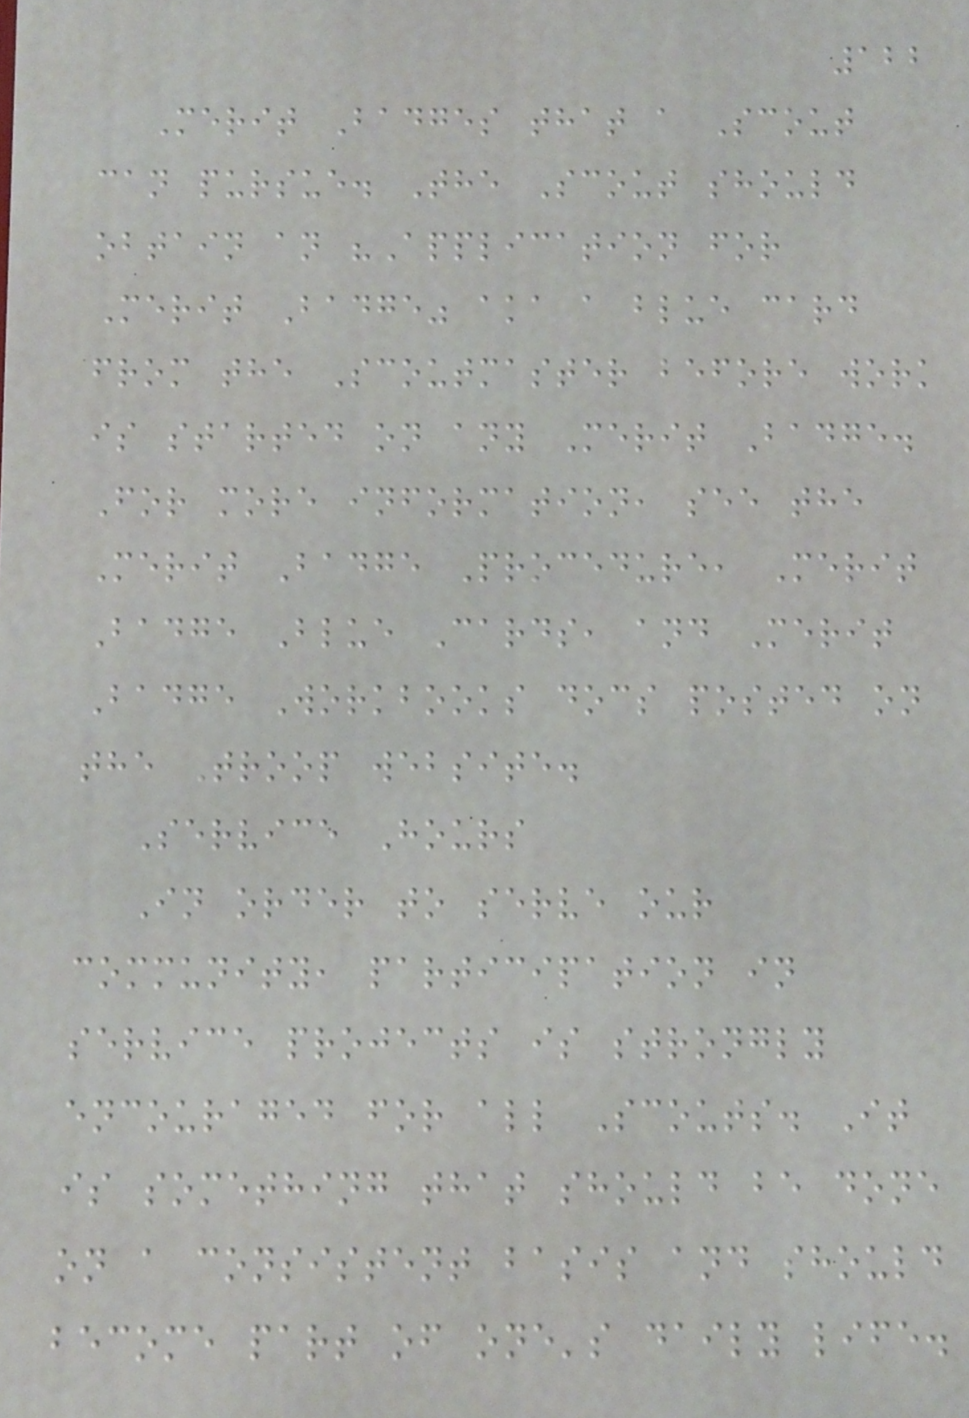122
Merit Badges that a Scout
can pursue. The Scout should
obtain an "Application for
Merit Badge" aka a blue card
from the Scoutmaster before work
is started on any Merit Badge.
For more information, see the
Merit Badge Procedure, Merit
Badge Blue Cards, and Merit
Badge Workbooks docs posted on
the Troop website.
Service Hours
In order to serve our
community, participation in
service projects is strongly
encouraged for all Scouts. It
is something that should be done
on a consistent basis and should
become part of one's daily life.
